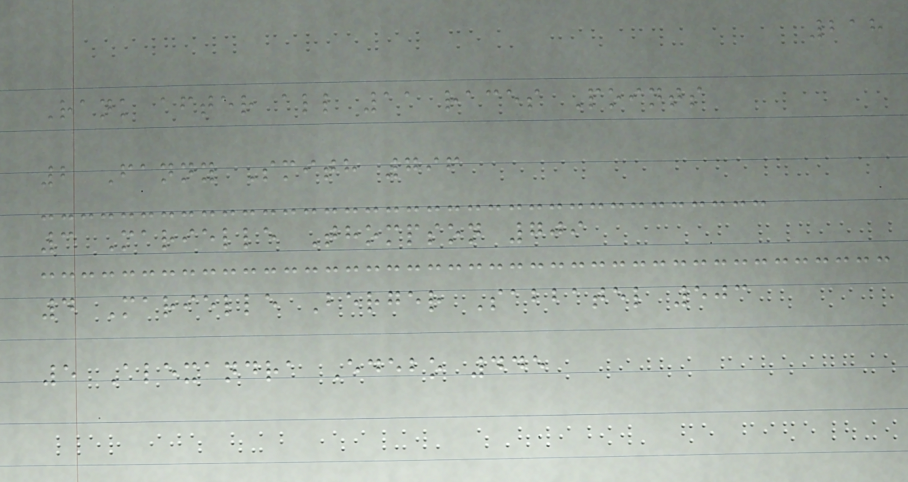218
Rank after all 11 races Points
2 Fanny Smith 796
3 Marielle Thompson 709
4 Marielle Berger Sabbatel 503
5 Alexandra Edebo 445
